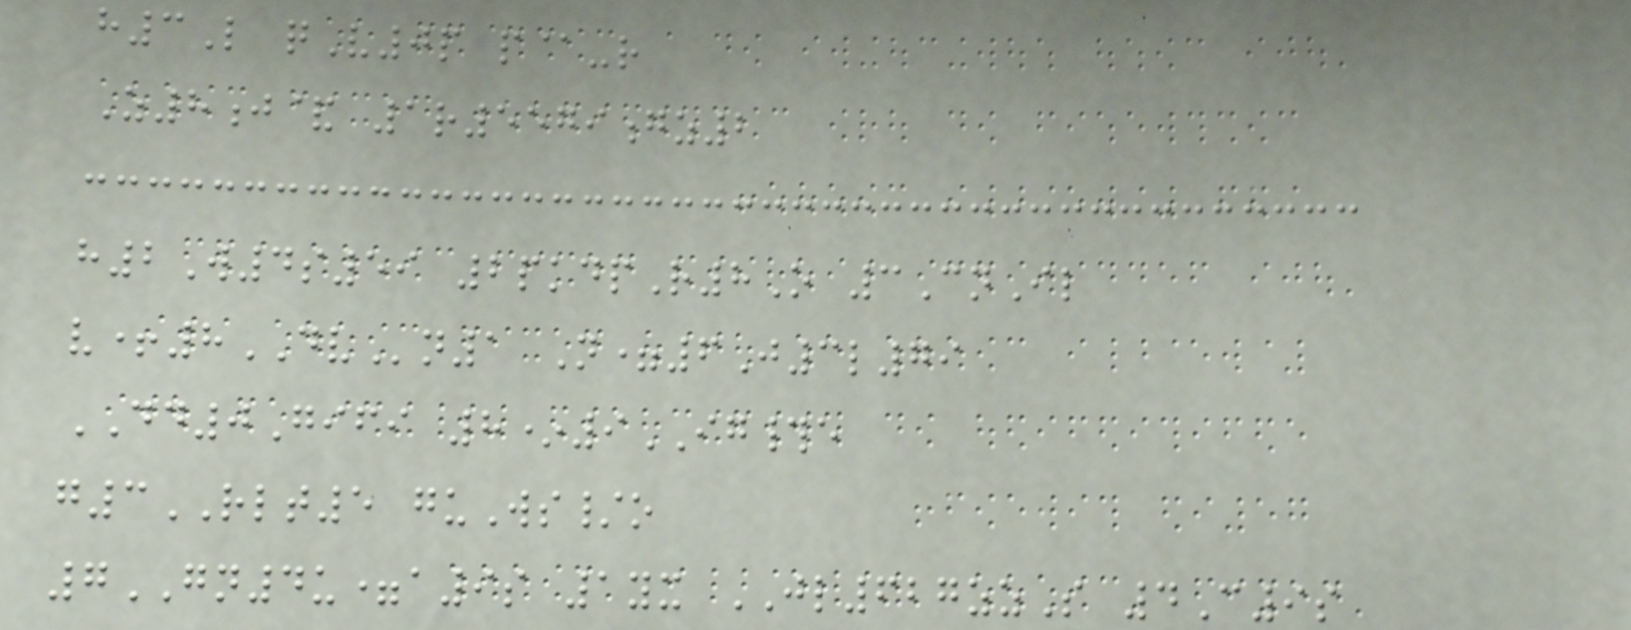h3L qV0p p@-r
Z8j& 1r5579gz2
h2W4s59 2pkdpR8O 3CnIl
v+8DVn1 N=6J3l79
DD0Gifi 8*9IG#e
g3RLT5 guWs/o
7GN4u=a9s 1yx JL627zzS 4C9s
